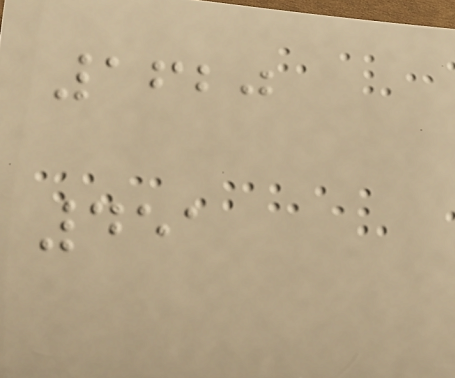1620
451
